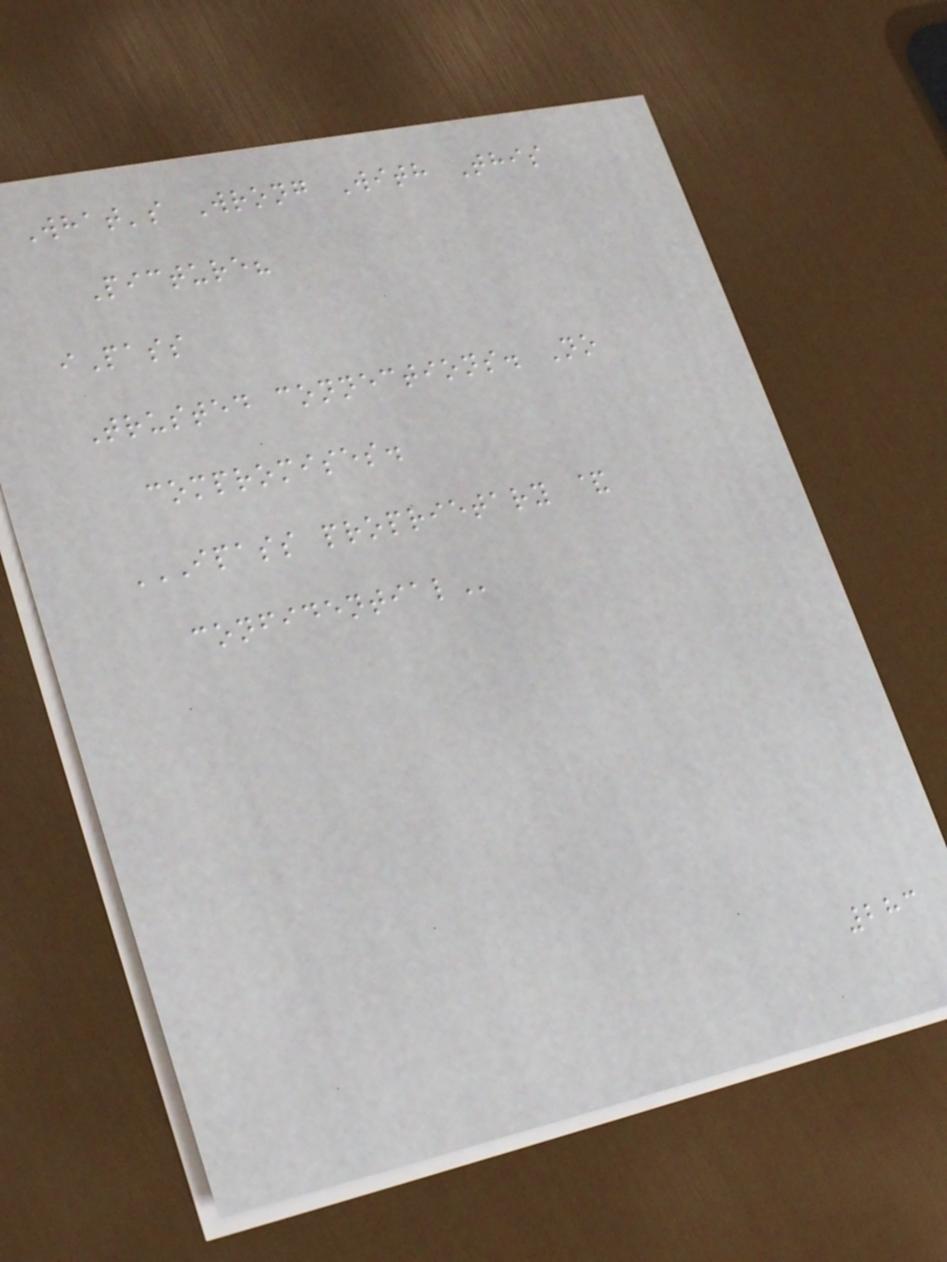What's Wrong With This
Picture?
iPass
Trusted connections. No
compromises.
IPASS PROPRIETARY &
CONFIDENTIAL
283
